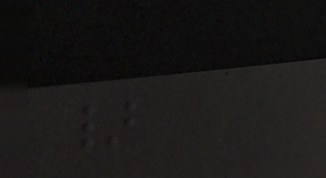}
